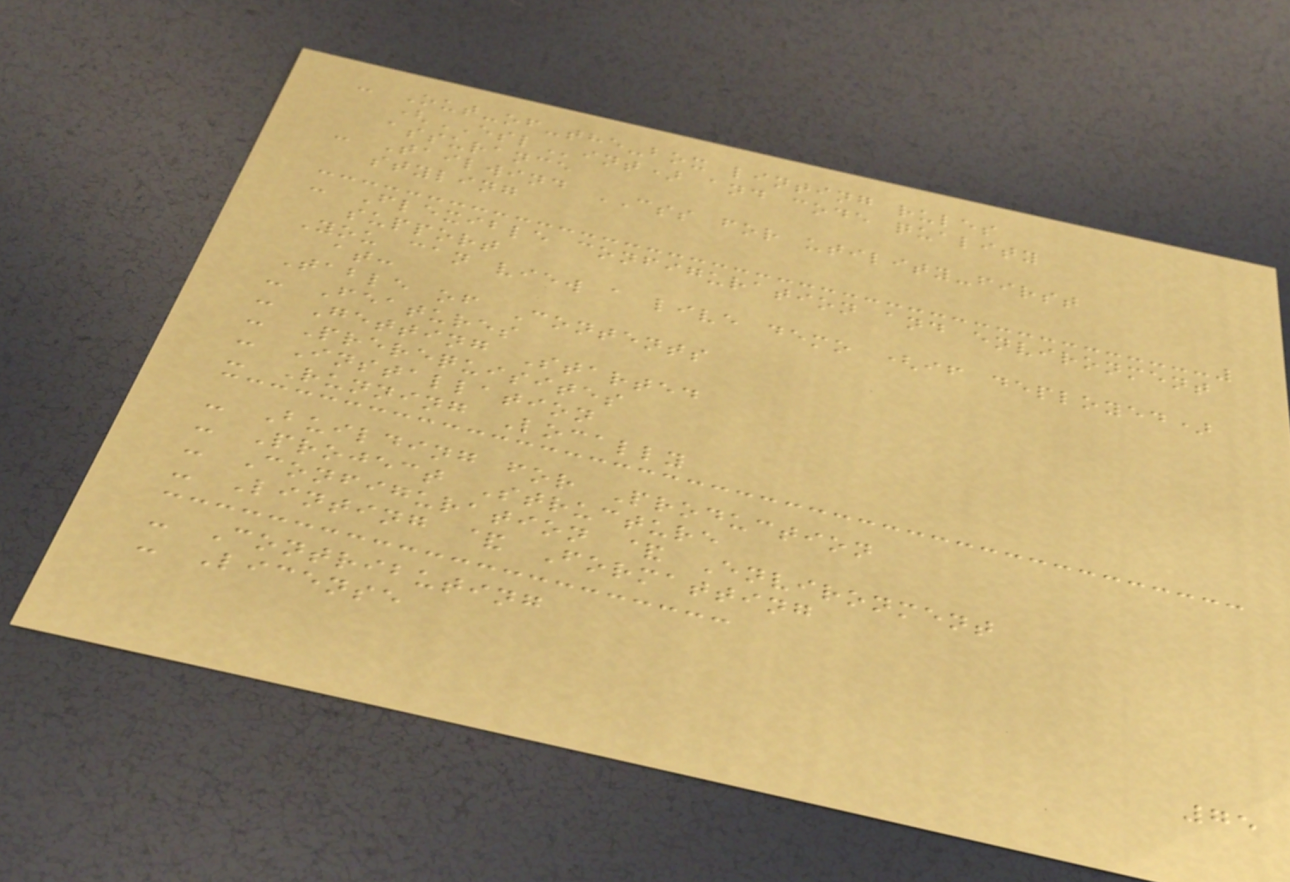- Out-of-the-box linting rules
(ESLint) and code quality
assurance
- Tailwind CSS for utility-first
styling
- Flexible configuration and environment
support
You can view a live demo (if deployed)
at:
Table of Contents
- Features
- Getting Started
- Prerequisites
- Installation
- Running Locally
- Building for Production
- Project Structure
- Configuration & Environment
- Linting & Formatting
- Contributing
- License
75
